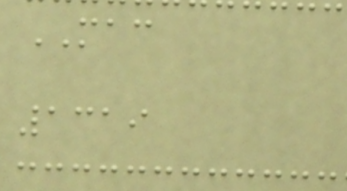MAC
1319
